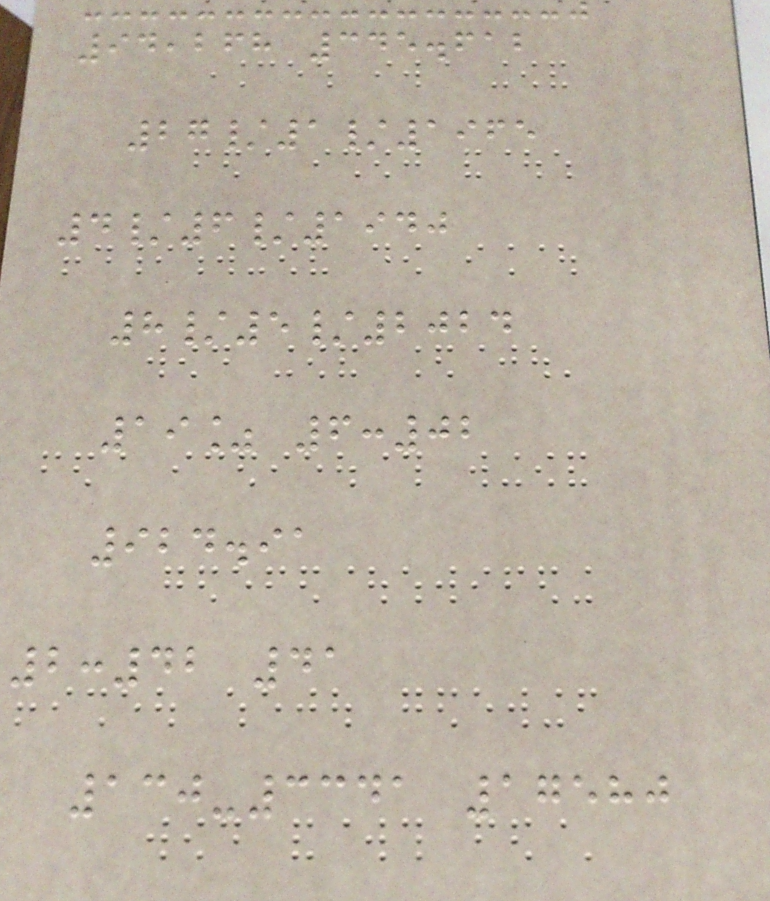94,268 345.612
27/1/1965
4/6/1940
8/5/2024
19% 6:02
924.91
2:42 41
130-3341 17580
